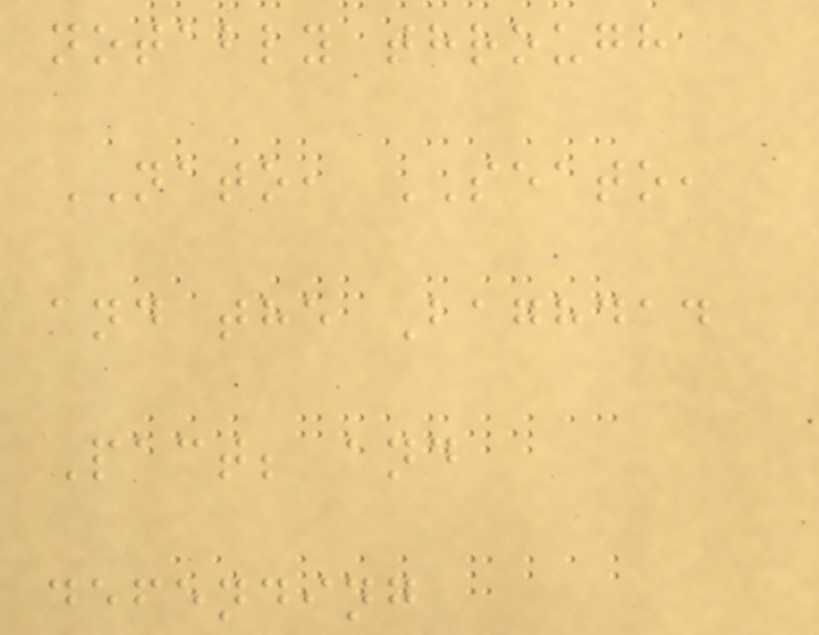notably through
NATO, SEATO,
and the Baghdad
Pact; and
defending
